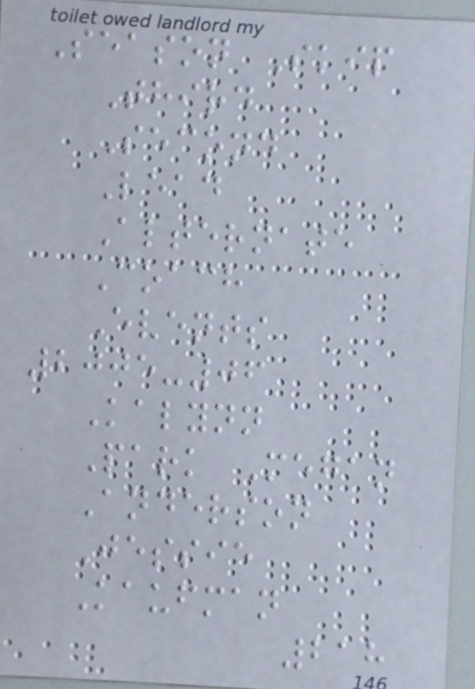Season Skip
Third
Second
Lead
Alternate
Coach
Events
2005-06
Kalynn
Park Megan
Anderson
Jessie
Kaufman
218
